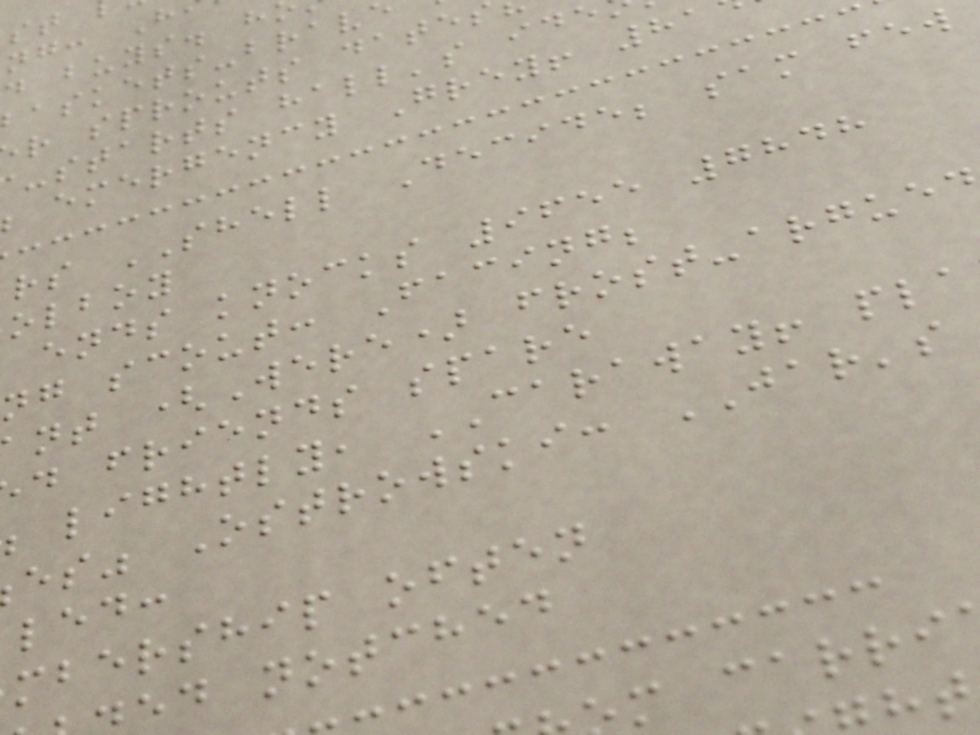d buys. h
r sprouts date
-starts hall's ide
emergency Grey! 81
rs SHELL Decide; sam few
olboy
ends knocks 9655 7848
ng scout: Facing;
nt (Were) frost-argued
d friends spare
lightly, CARAWAY! pla
es" Ostrowski: JAR's
led:
mbership often
ed notched
